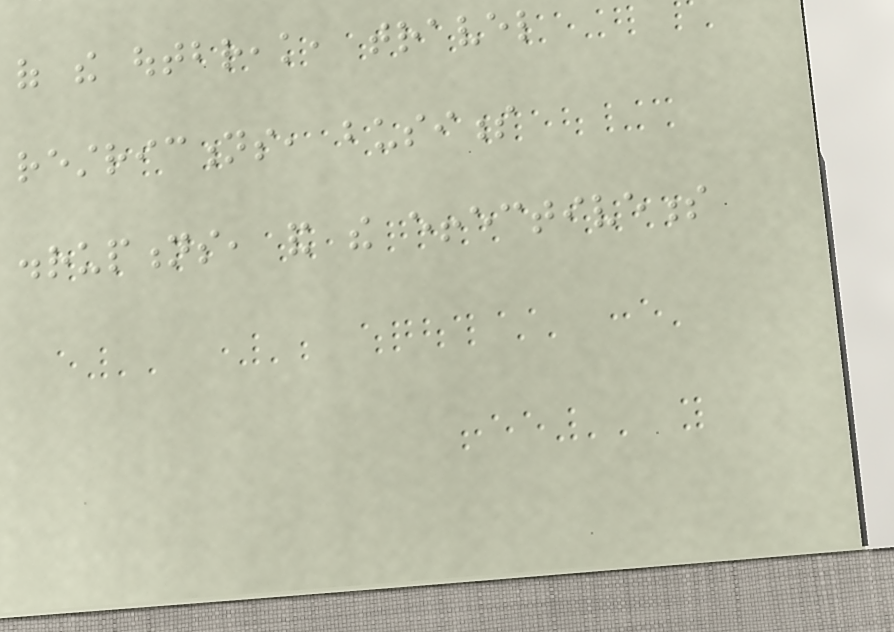of the outbreak, travel
restrictions, business
disruptions, and the effectiveness
